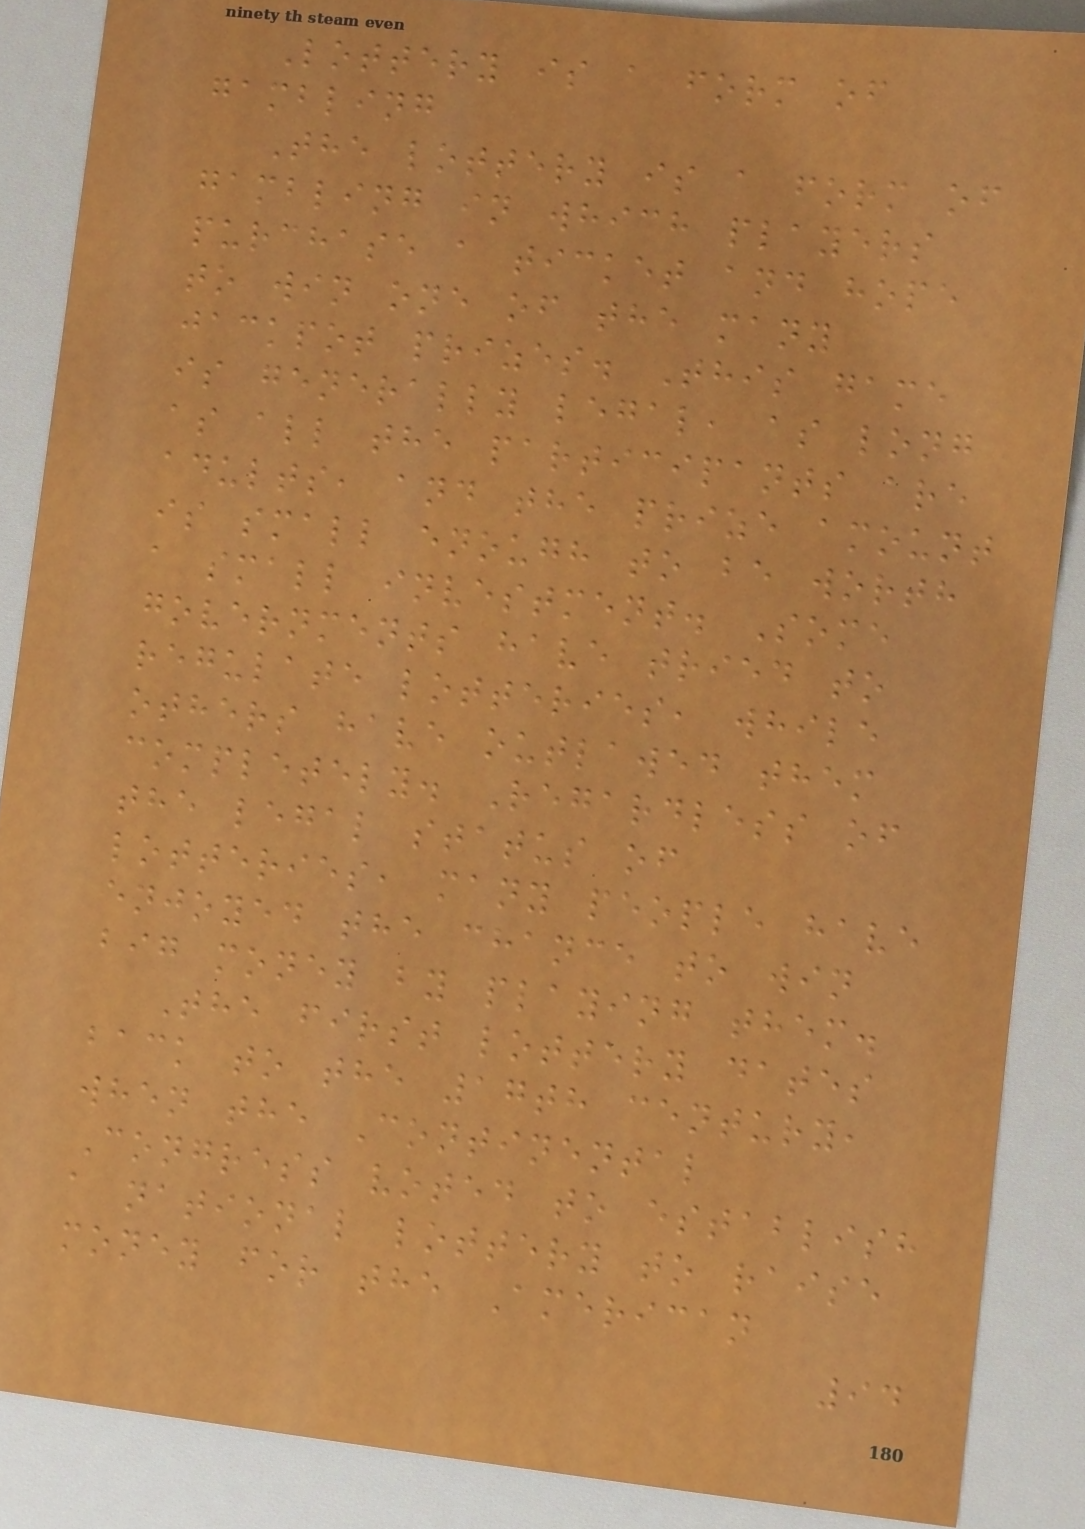Lottery is a form of
gambling
The lottery is a form of
gambling in which players
purchase a ticket and hope
to win one of the many
jackpot prizes. This game
is generally legal, as long
as all the participants are
adults, and the prize amount
is small enough to be worth
a small investment. Some
governments have tried to
regulate lotteries, while
others have outlawed them
completely. Regardless of
the legal status of
lotteries, many people have
enjoyed the chance to win
big money by playing them.
The first lottery dates
back to the 17th century,
when the Continental
Congress voted to establish
a national lottery to raise
money for the American
94
